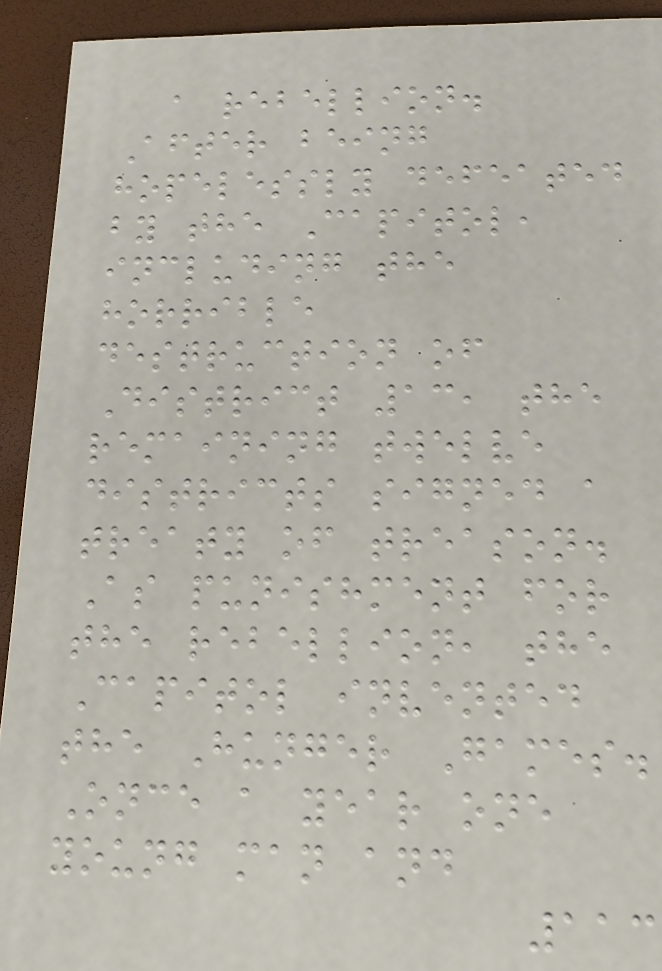a rebellion.
After being
hopelessly defeated
by the Capitol,
including the
horrible
destruction of
District 13, the
remaining twelve
districts signed a
treaty of treason.
As punishment for
the rebellion, the
Capitol invented
the Hunger Games.
Once a year one
young man and
113
